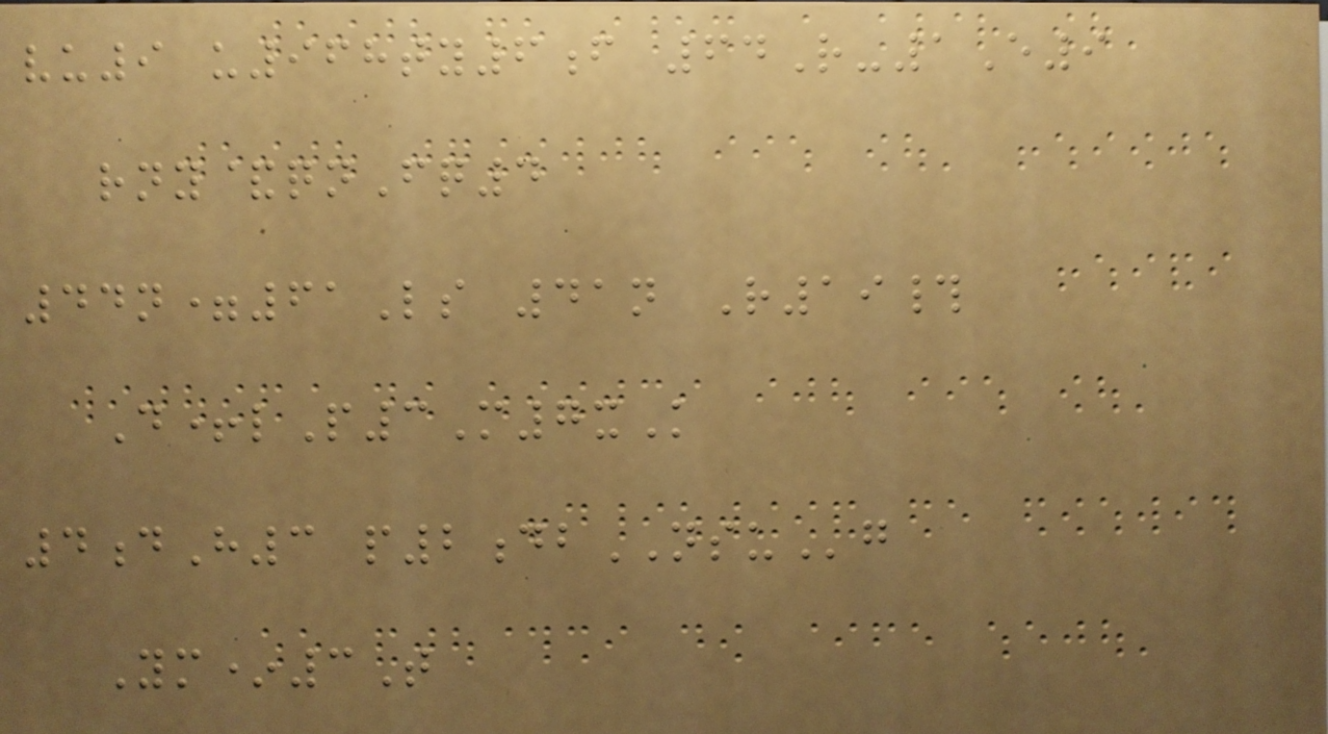vu9 u968ty6f 64R-1E9
rny&qnFq4
44n=61Ls 41n R19#
D+lP3M7xK
4dH3 p2dbNSUg
Ym*3T
